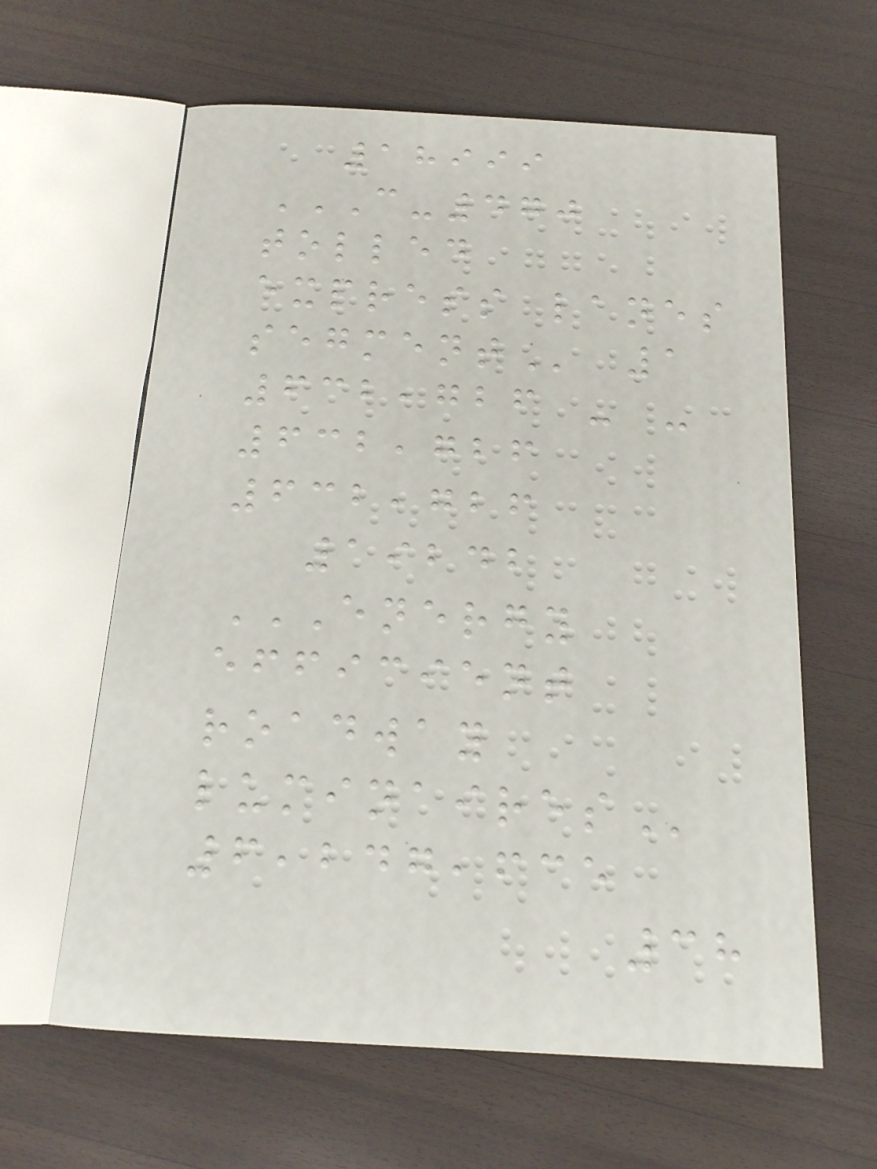18999
C-470
TOLLED
EXPRESS LANES
SEGMENT 1
632,726 - -
632,726
632,726
19242
ENERGY
EFFICIENT
ROADWAY
LUMINAIRES
6,247,635
38
